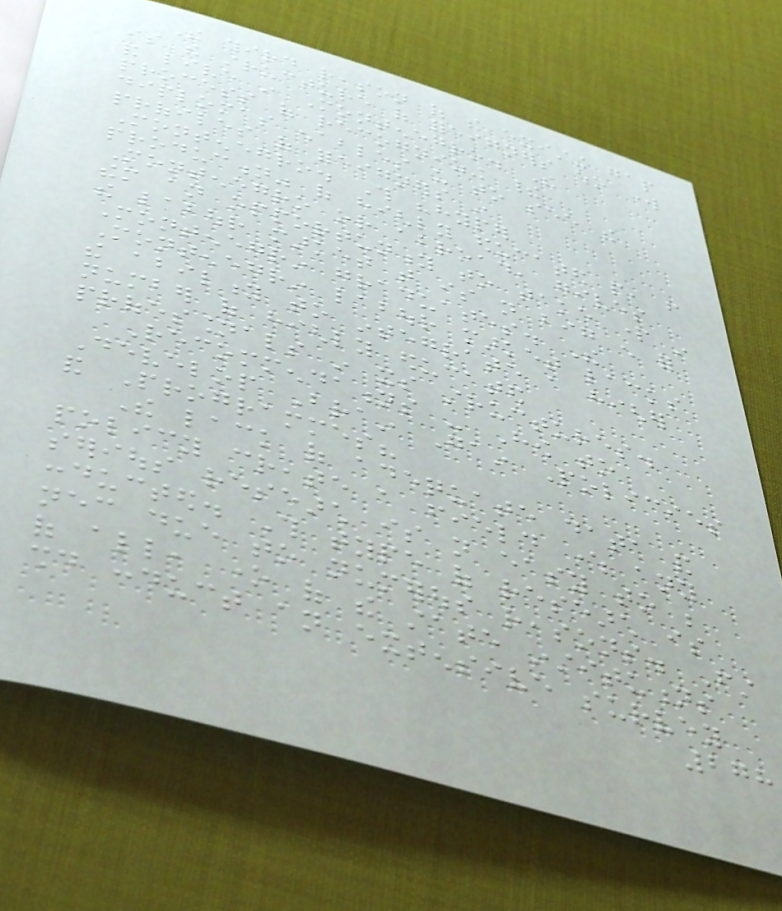The third reason of the existing gap
is the structure of foreigners who work
and live in Montenegro. The
process of recognizing their
diplomas enables us to see the
profiles of foreigners in
Montenegro. This "hyper
production" of highly educated people, from
Montenegro or abroad, gives
them an opportunity to take part in
the labour market that is not big enough for
Montenegrin graduates. The
Montenegrin labour market lacks
the ability to integrate a higher
number of highly educated
professionals in its structures.
Recommendations - How to
Develop Brain Gain Policies
and Programmes?
The lack of adequate data and
policy create a field where any
serious research is not easy to be
conducted. This type of research is
necessary due to numerous reasons. First
of all, one of the state institutions
should conduct an extensive survey
278
